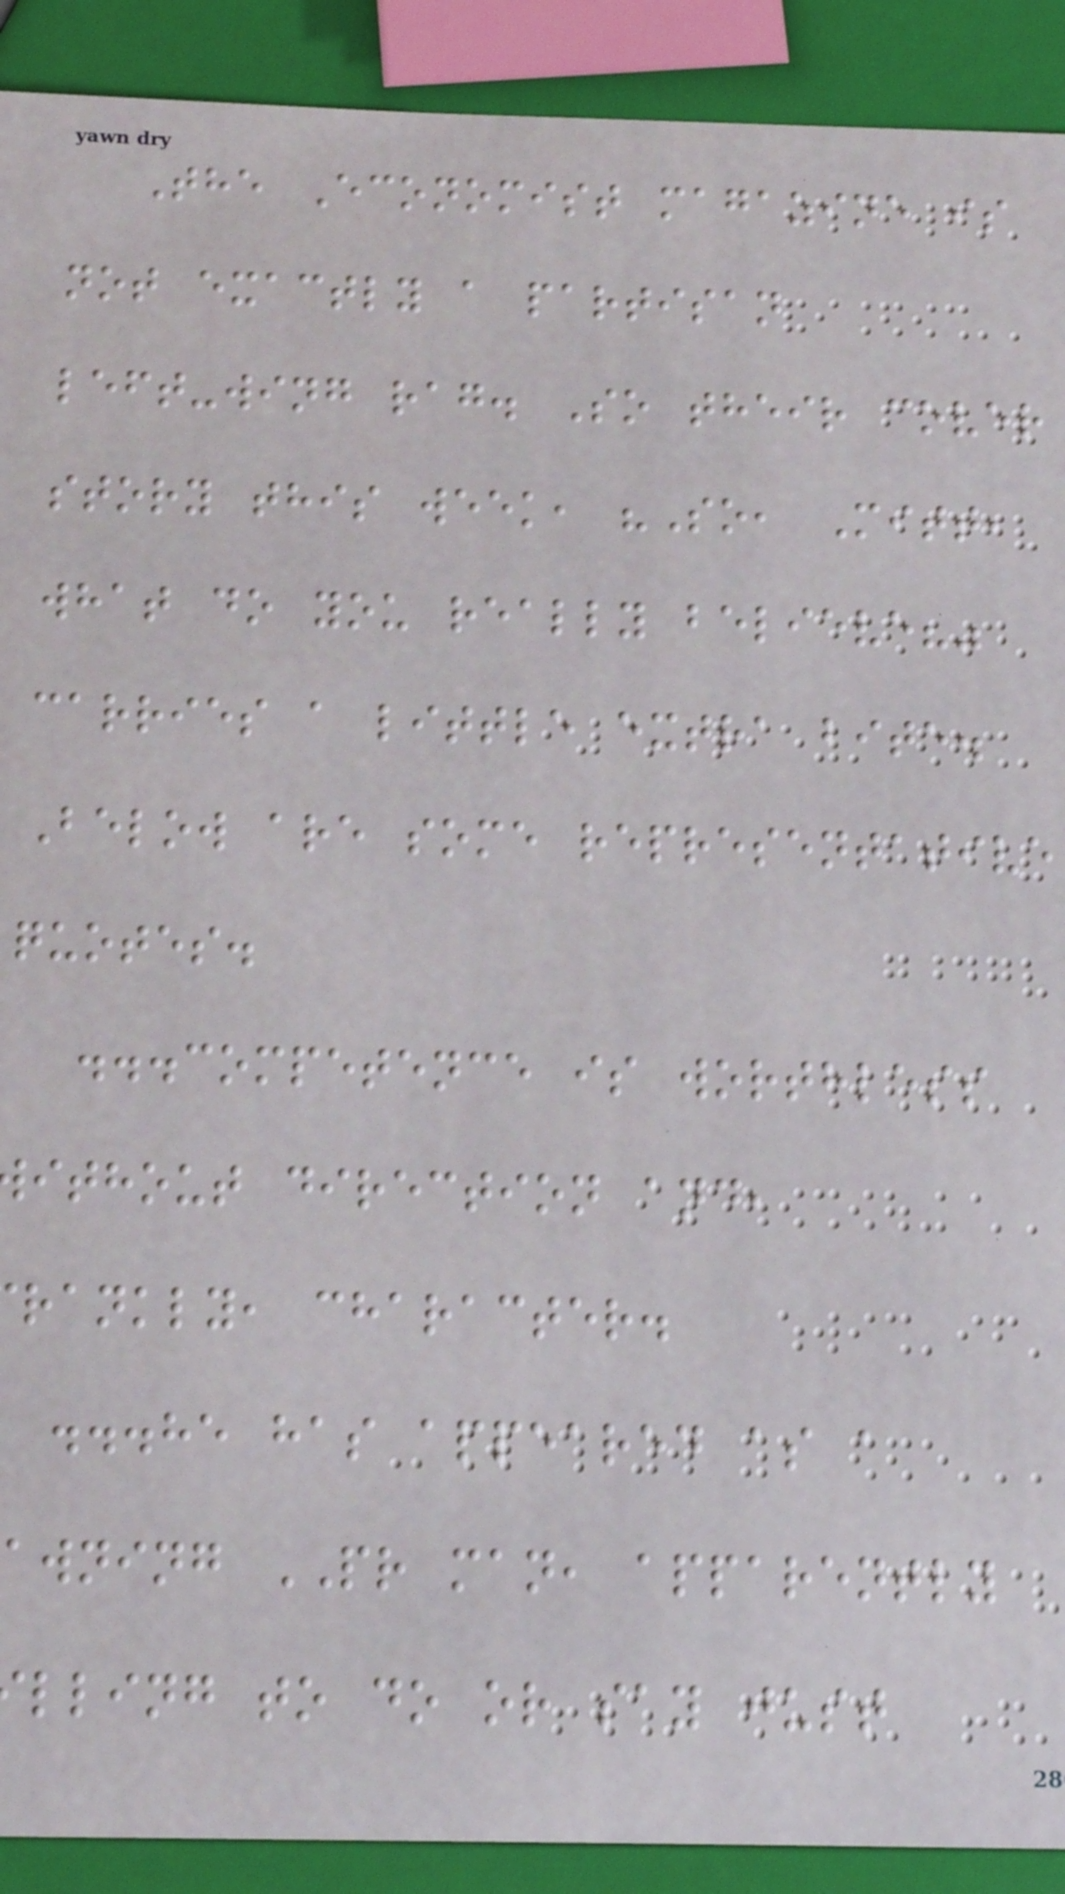The Economist magazine is
not exactly a partisan
left-wing rag. So their cover
story this week, "So, Mitt,
what do you really believe?"
carries a little extra bite.
Below are some representative
quotes.
...competence is worthless
ithout direction and,
rankly, character.
...he has appeared as a
awning PR man, apparently
lling to do or say just
